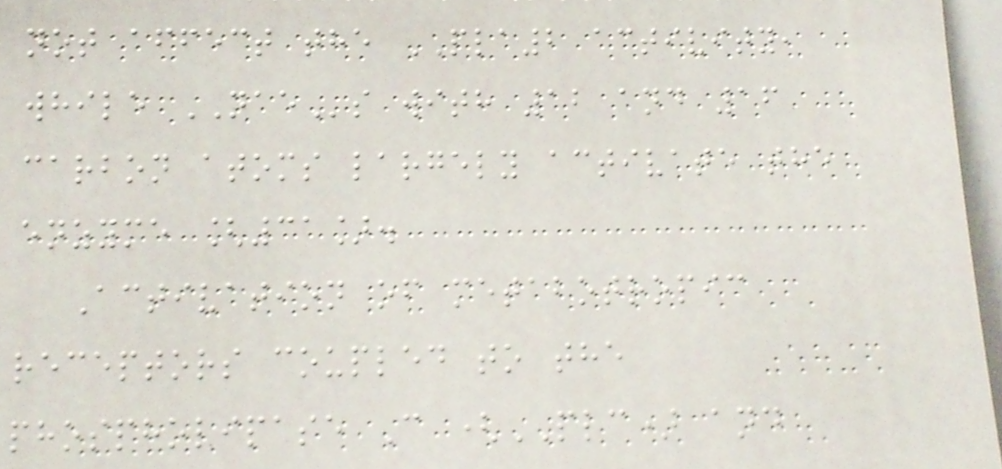not affect the PLA2 activity,
while NAEs with 12 and 16
carbon atoms largely activate the
enzyme [31].
Activation of metabotropic
receptors coupled to the
phospholipase C (PLC) and
